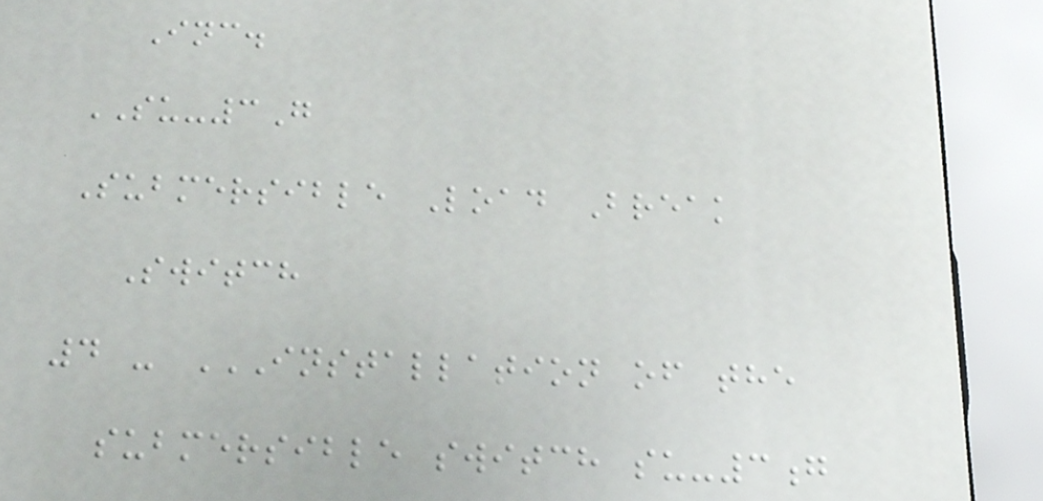Inc.
SU-3G
Submersible Load Break
Switch
4 - INSTALLATION OF THE
SUBMERSIBLE SWITCH SU-3G
